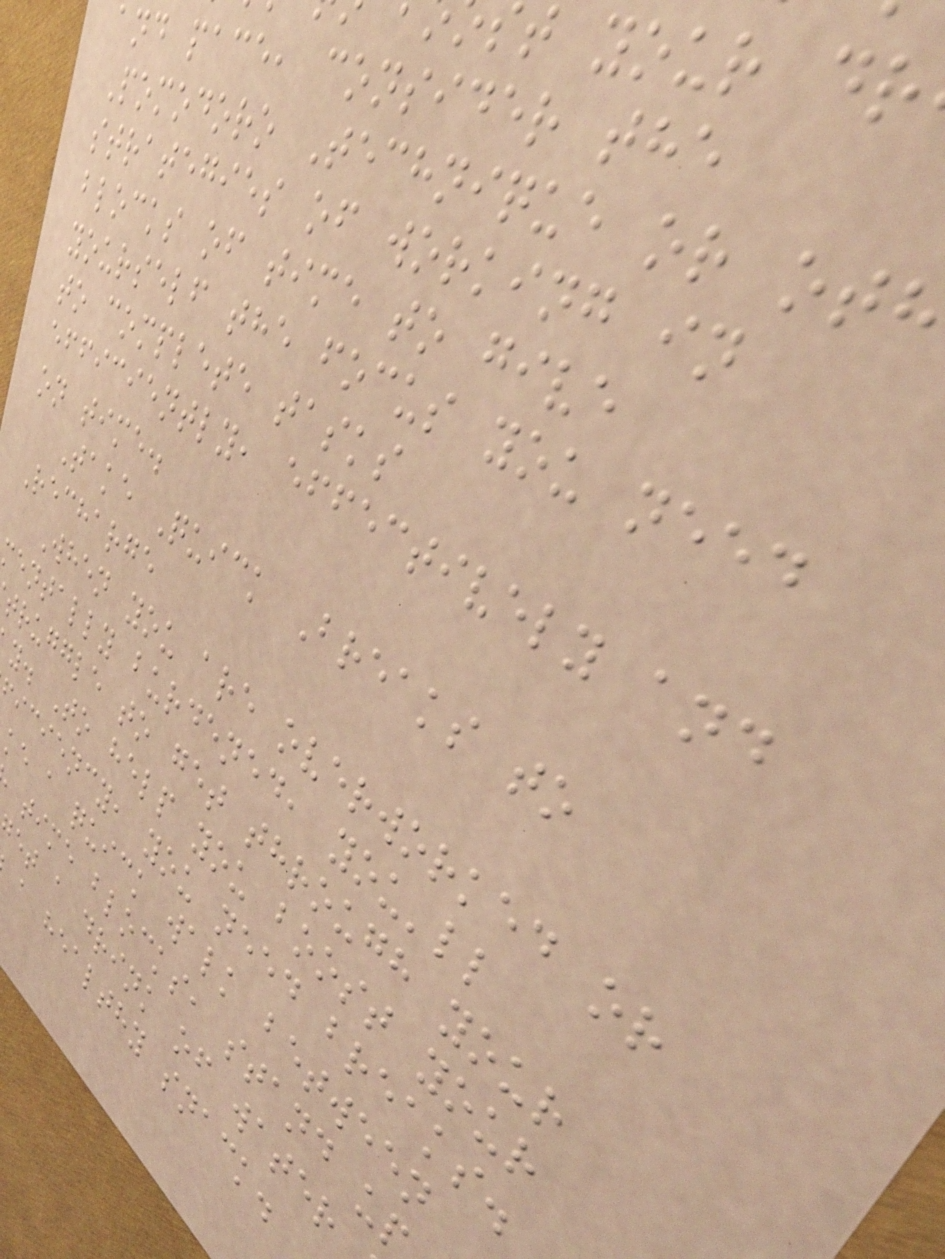t your dr
and pace, consider the
Pomodoro Technique or ot
strategies of working in
blocks of time to give
yourself the focus you need
to complete tasks
efficiently, effectively and
on time.
Take Quick Breaks to
Recharge
When you are overworked or
entally burdened, you'll
truggle to get through your
y. To help you boost your
iciency, you need breaks.
ke a quick walk between
time blocks, stand up
et a drink of water
a healthy snack.
